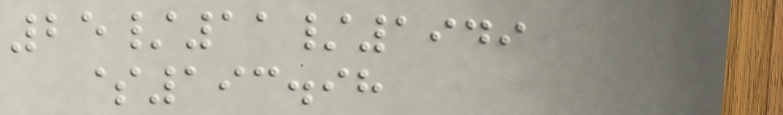25/11/1949
$193.98
